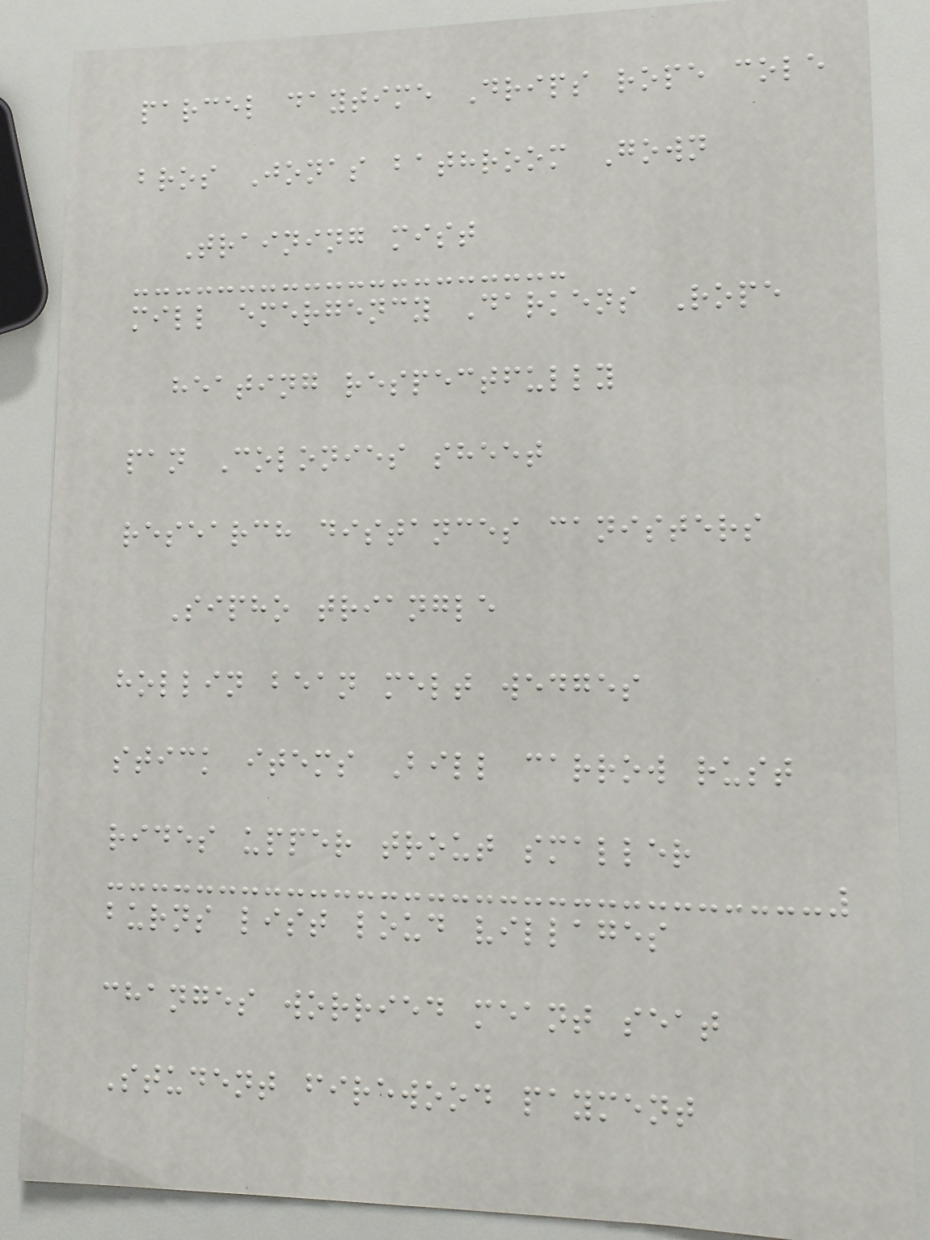parcel daytime Drips rope cole
bros Jonas bathroom Gown
Training mist
mill emergency Darkens Rope
heating respectfully
pan Colonies sheet
research distances canisters
Sipho triangle
hollin bean melt wedges
stick items Bill carrow rust
rides upper trout smaller
burns list loud villages
changes worried meant seat
Student firewood payment
